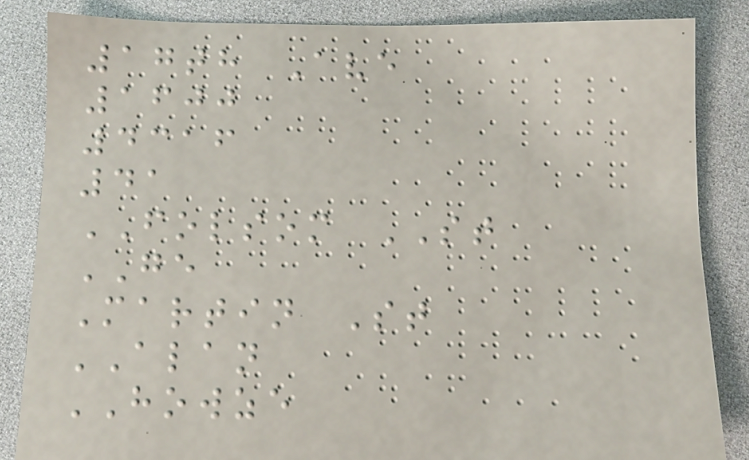17th Ave
1600
4316
41
FOLSOM ST
GE
Martin St
ALAN
HOWZE
